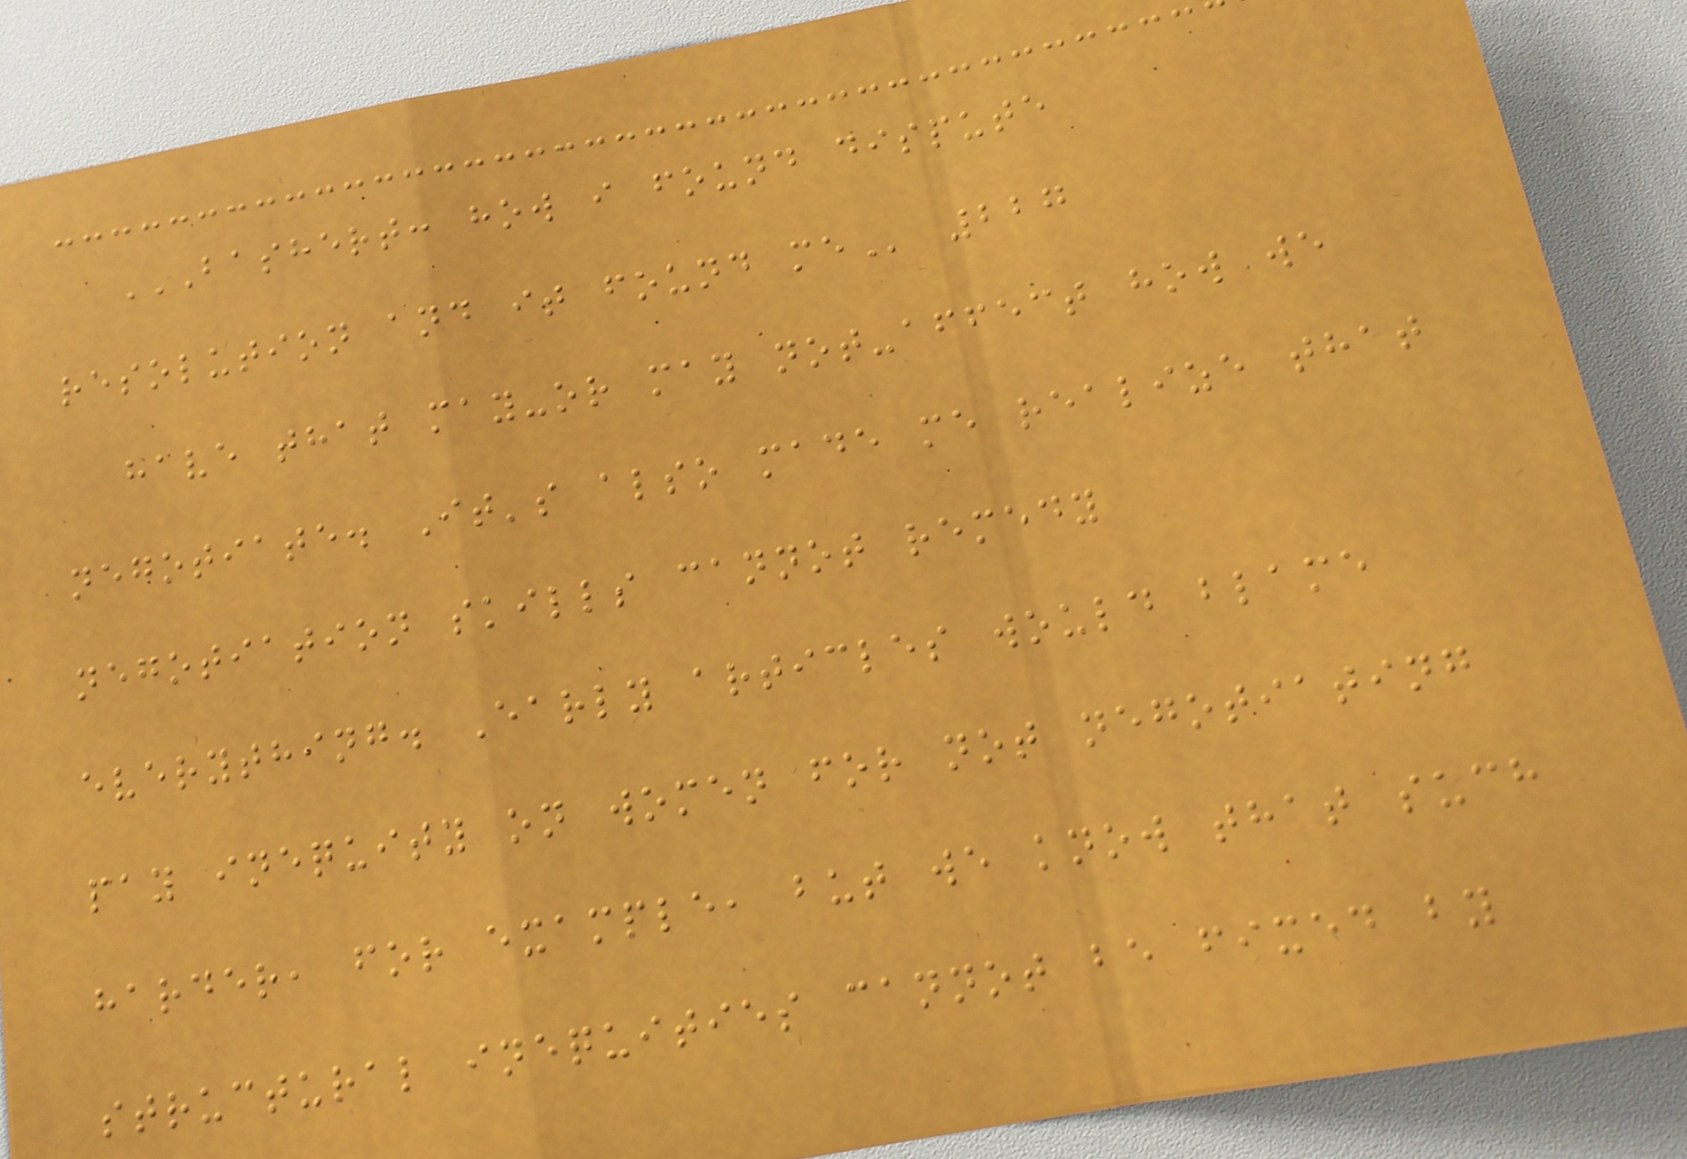BASHERT: HOW I FOUND DISPUTE
RESOLUTION AND IT FOUND ME 227
have that may-or may not-affect how we
negotiate. It's also made me realize that
negotiation skills cannot remedy
everything. Early articles would blame
pay inequity on women for not negotiating
harder, for example, but we know that such
structural inequities cannot be fixed by
